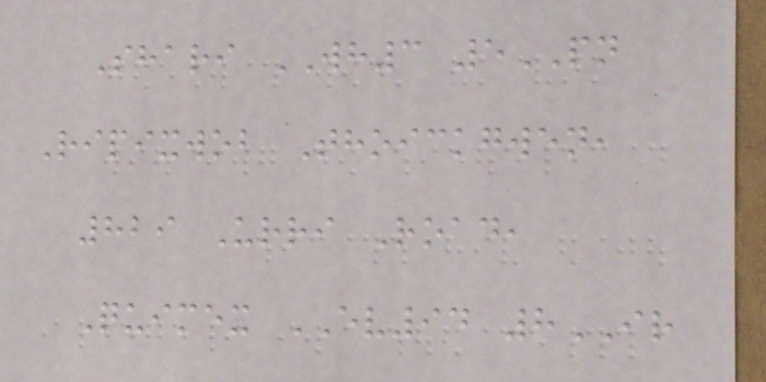Shari WH3 5PN
Ripixwob Thoickgwen,
829 Urri Road,
Quimex EV94 8IR
